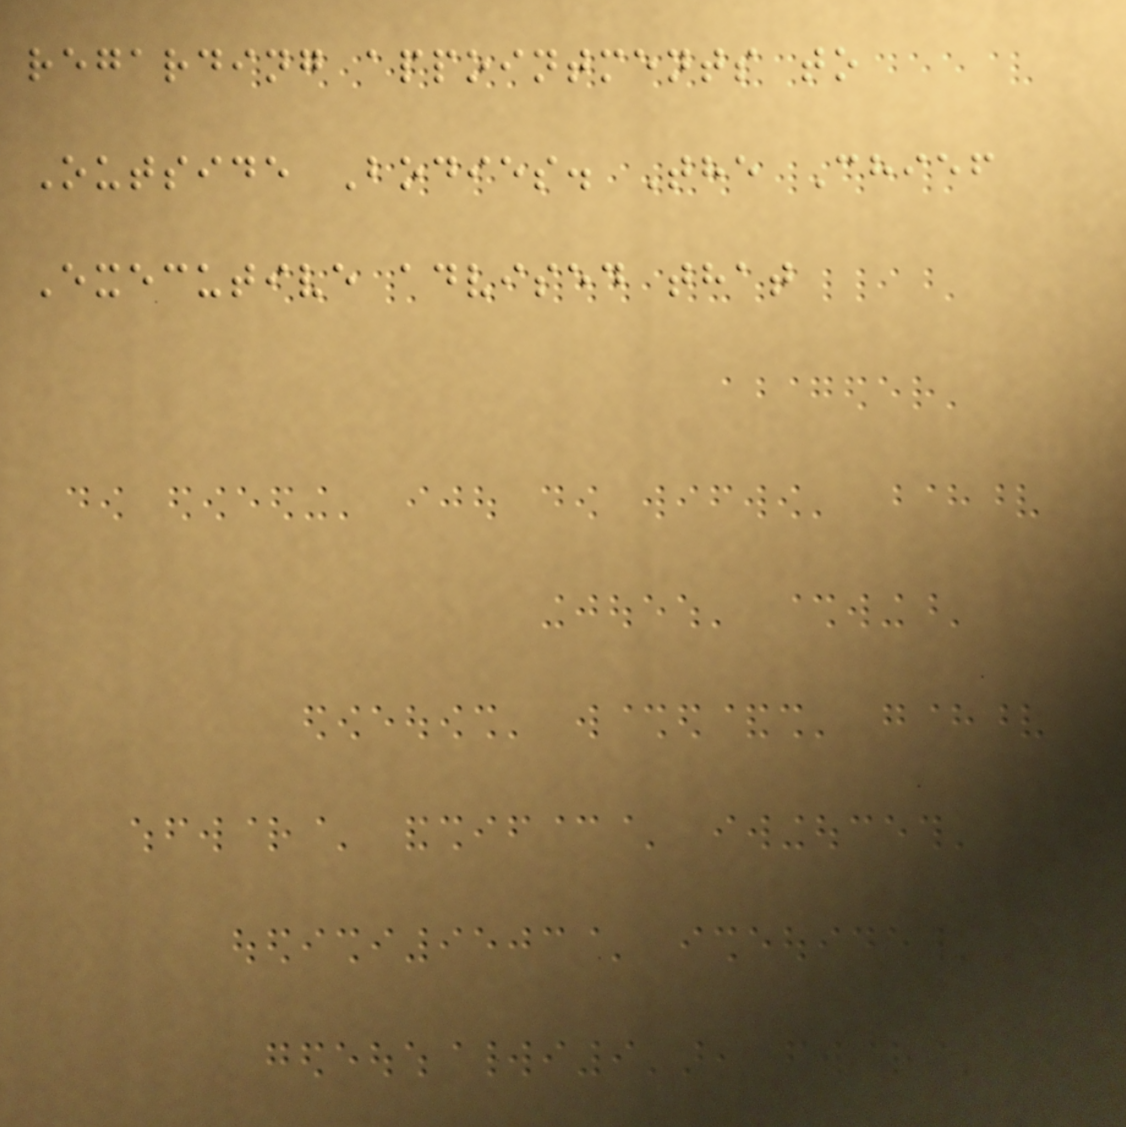regarding appointments to
Outside Bodies. The Chief
Executive advised that
